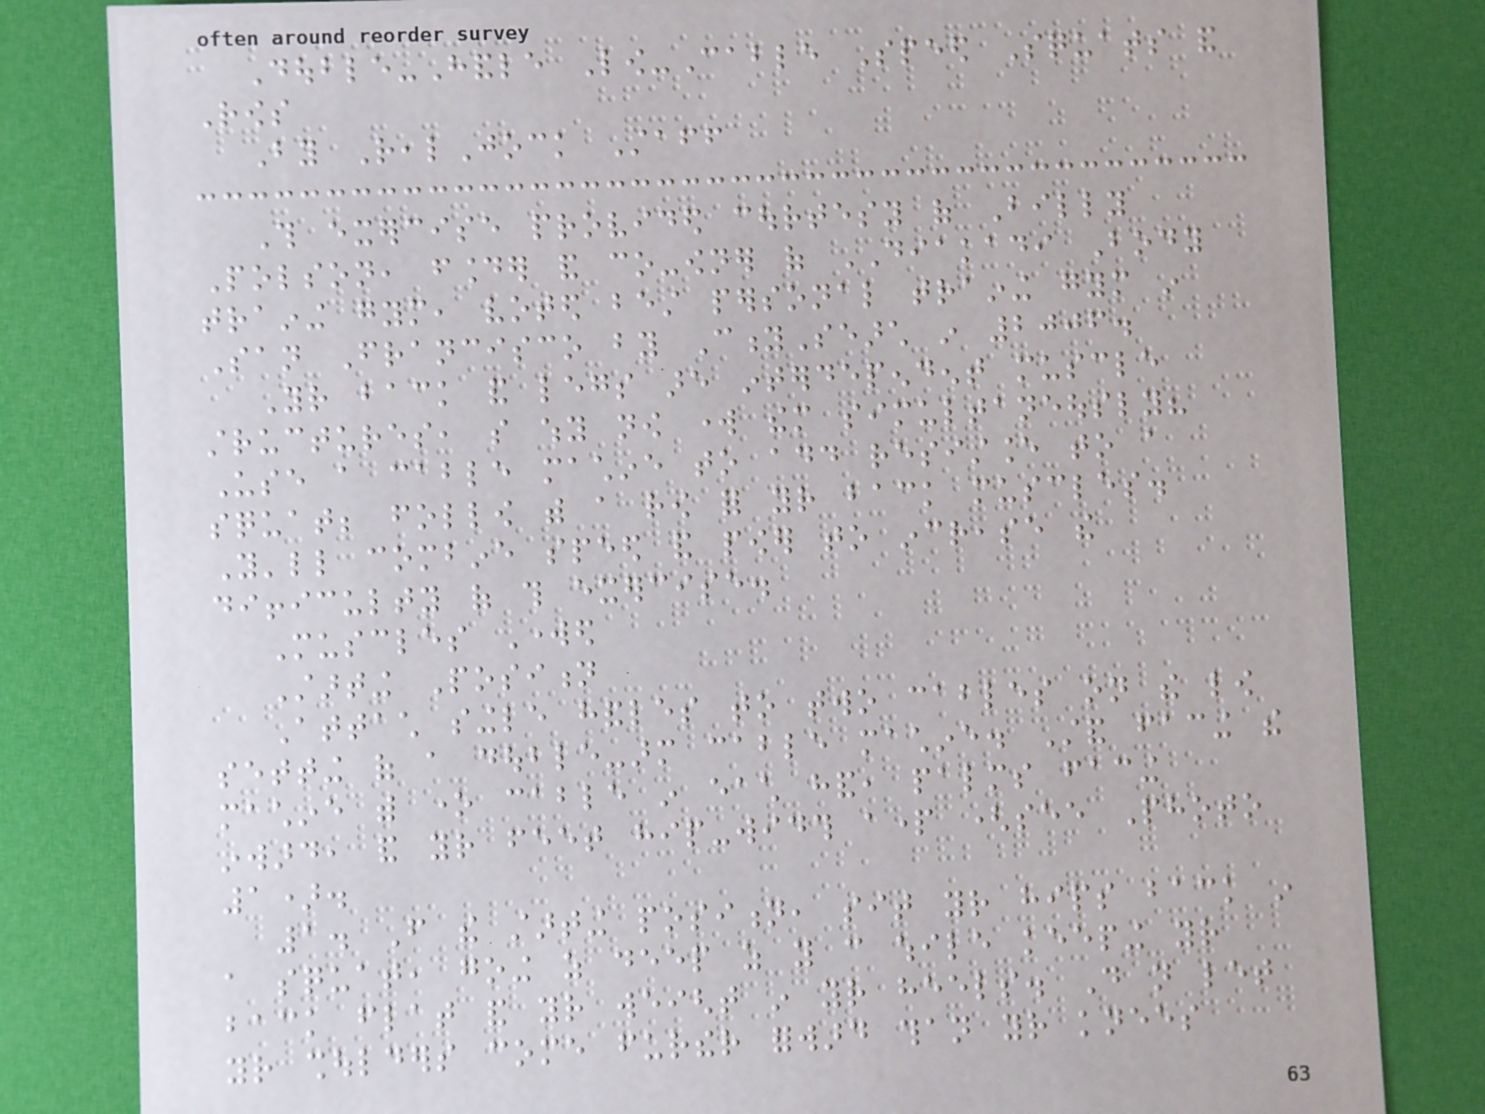Double-Handle Low-Cable Speed Squats and
Rows
By RealJock Staff
This exercise provided courtesy of Billy
Polson, founder and co-owner of DIAKADI Body
training gym, voted best personal training gym in
San Francisco by CitySearch in 2006.
Your back and legs are interdependent muscle
structures, so why now work them simultaneously?
Use a cable machine to add resistance to a
squat; follow with a row for your back muscles.
You'll combine speed and power to increase the
difficulty of this exercise.
Muscles Worked
Starting Position
Attach single handles to two cables on the low
setting of a double-arm cable machine. Stand facing the
machine with one cable in each hand, palms facing
inward, and your feet hip-width apart (see Photo
1).
1. From the starting position, sit your hips back in
a squat, going as deep as you can while keeping your
back flat and your weight in your heels. Do not let
your shoulders come further forward than your knees
